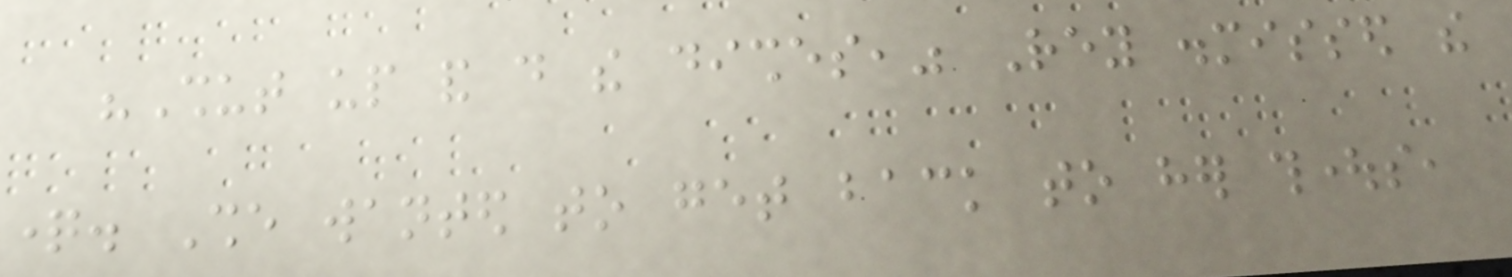"Shut up and do the dishes," Rey dismissed the
question. She wanted to get back to her thoughts,
